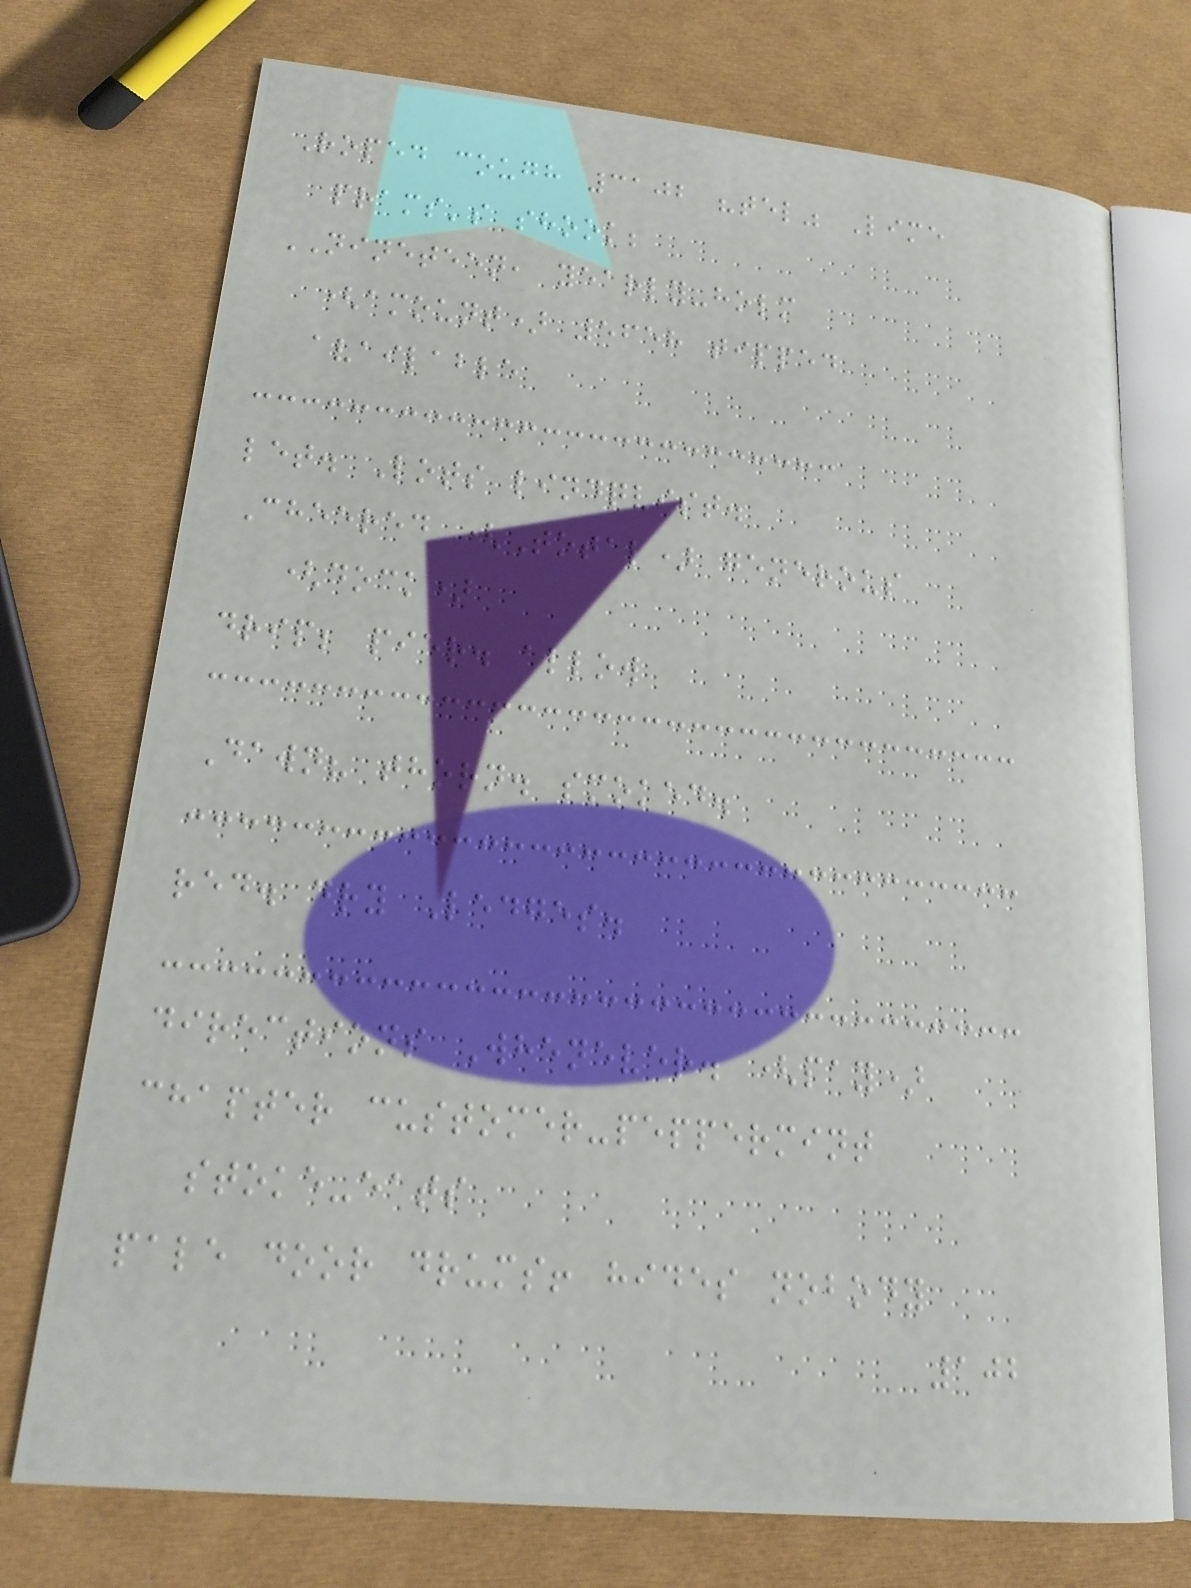Roped cough 3102 "tel" Lime
prams's shook;
NINETEEN, yearly-holm
(amount) 5658 tipped
available
let. Lots lindqvist.
Cheered (Total) generous
(dock)
drip; pier. allow
Dawn? thorn. smoked.
red. dry Ledges.
directions Whenever. (pay)
chapter customer-peppermint
stoke-eats
pale door drums! hides nobody
102
